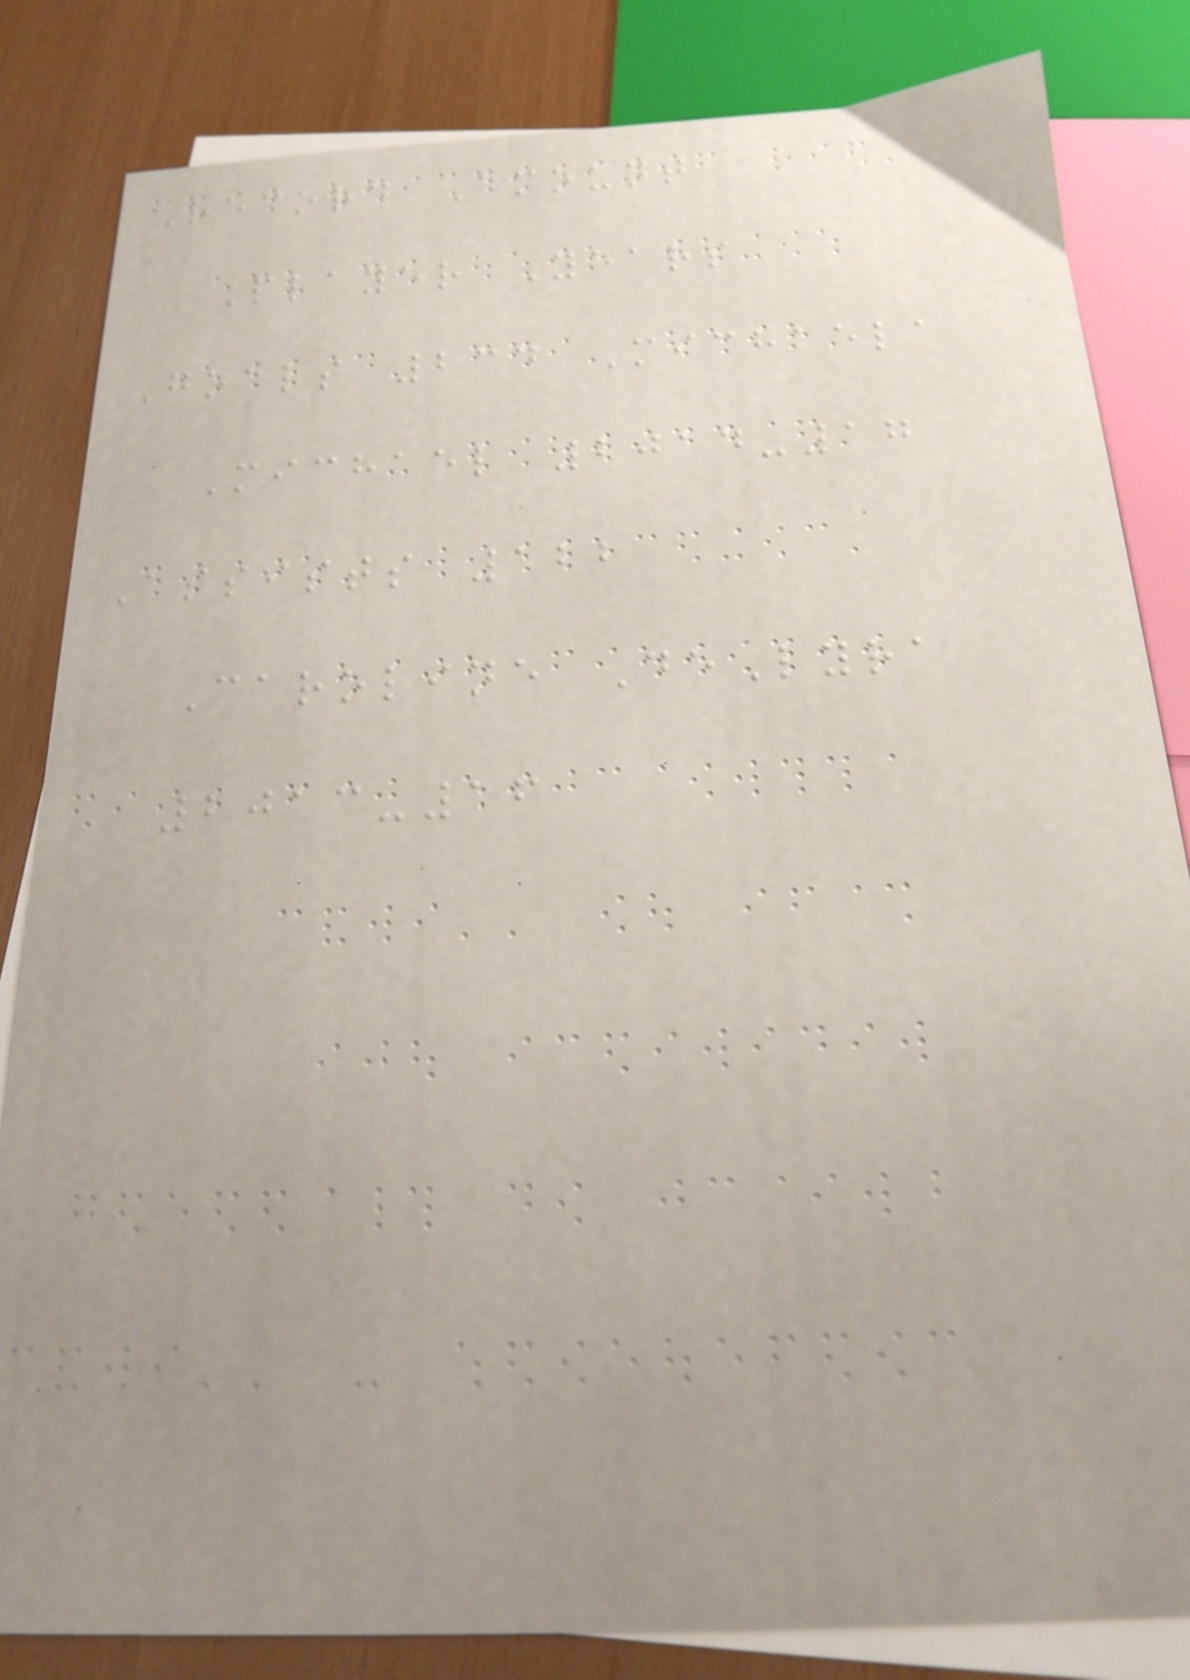Record Amount
Player Years
Goals 234 Michaela
Michael 2014-17
Assists 122
Caroline DeLyra
2013-16
